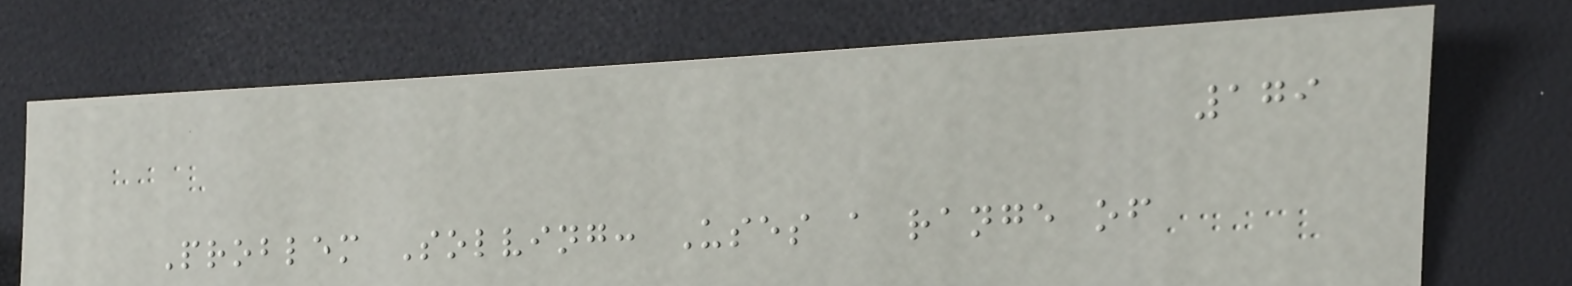179
Problem Solving: Uses a range of
